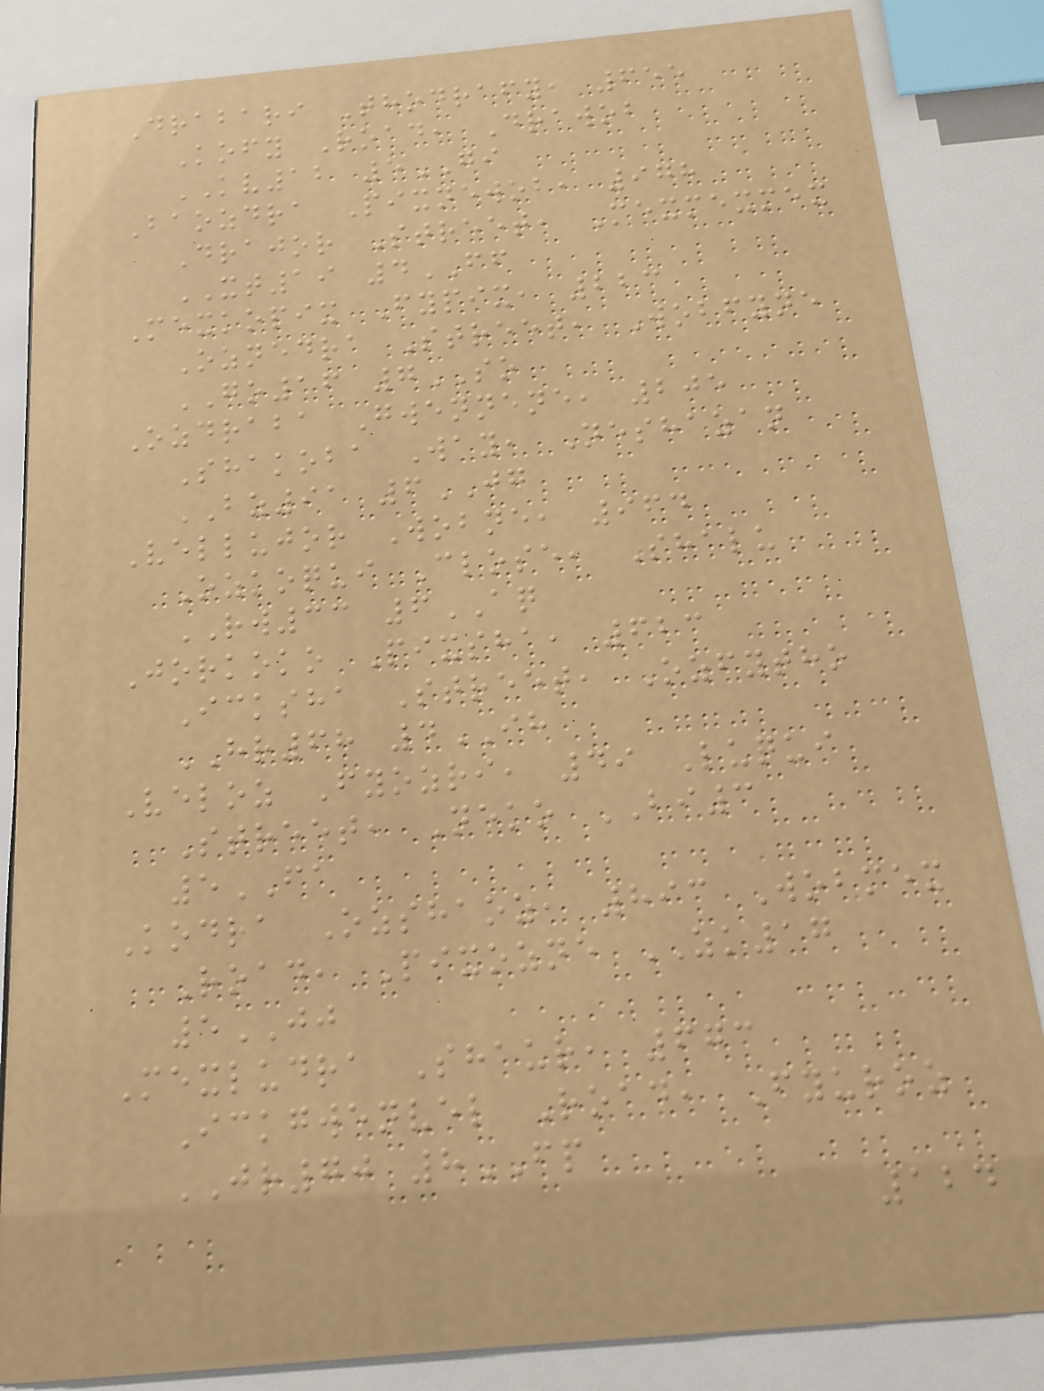Drabari Thodrafy, 655
Kofy Road, Drawob
KV12 5GI
Baozdra Pixnewob, 978
Drajor Street, Mexmexmex
XT19 4FF
Mexkopix Fypix, 223
Oznedra Street, Wobfyne
GO16 7SO
Ozdraba Gwennene, 205
Shakoba Way, Neshazan
BZ91 6JG
Vellujor Wobne, 964
Ozkoqui Close, Shalu
RW33 6AQ
Jorkoko Pixsha, 623
Icksha Street, Ozfytho
HR68 4IH
Veloz Fyozri, 49 Luqui
Street, Neko BI3
5FA
Kodra Ozshaoz, 893 Wobmex
Road, Pixozne ZK17
5JJ
Mexludra Shaur, 673
Ickgwenvel Road, Fyuroz
JR70 8FP
124
